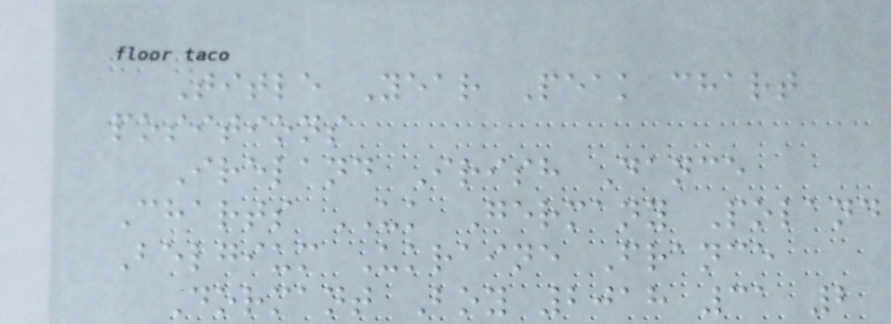Title Year Peak chart
positions
Ireland Irish Dance
Charts UK Germany Poland
Belgium Ukraine France
Dormant Boy 2018 31 2
